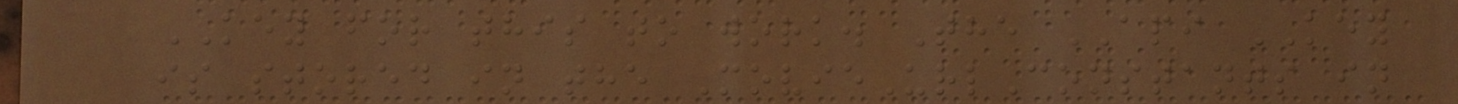KEY for this to work. The API KEY
is stored in the MovieUrlConstants in
